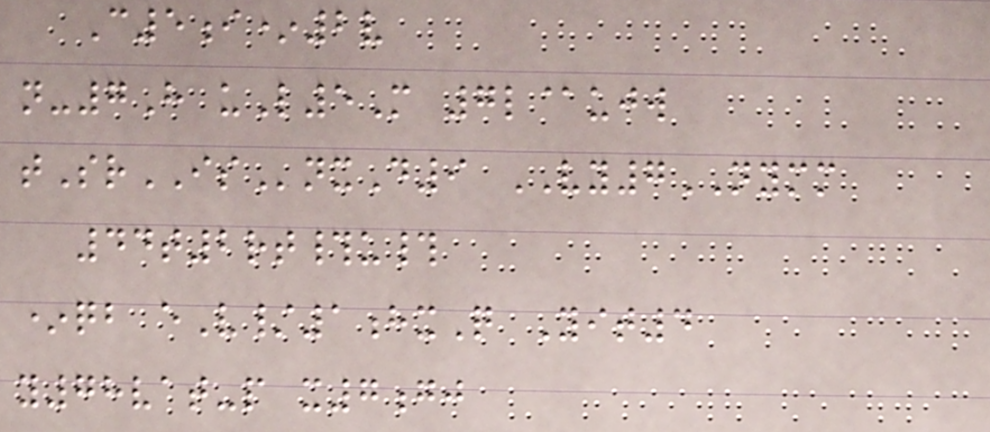C5i*2v
n-7H uL5M 7l@ujw
tSrISnxD9 VY7NYMM
44t2rt#u#
*qb eV/1hxQ Yit4
y78vat-p x7gj
